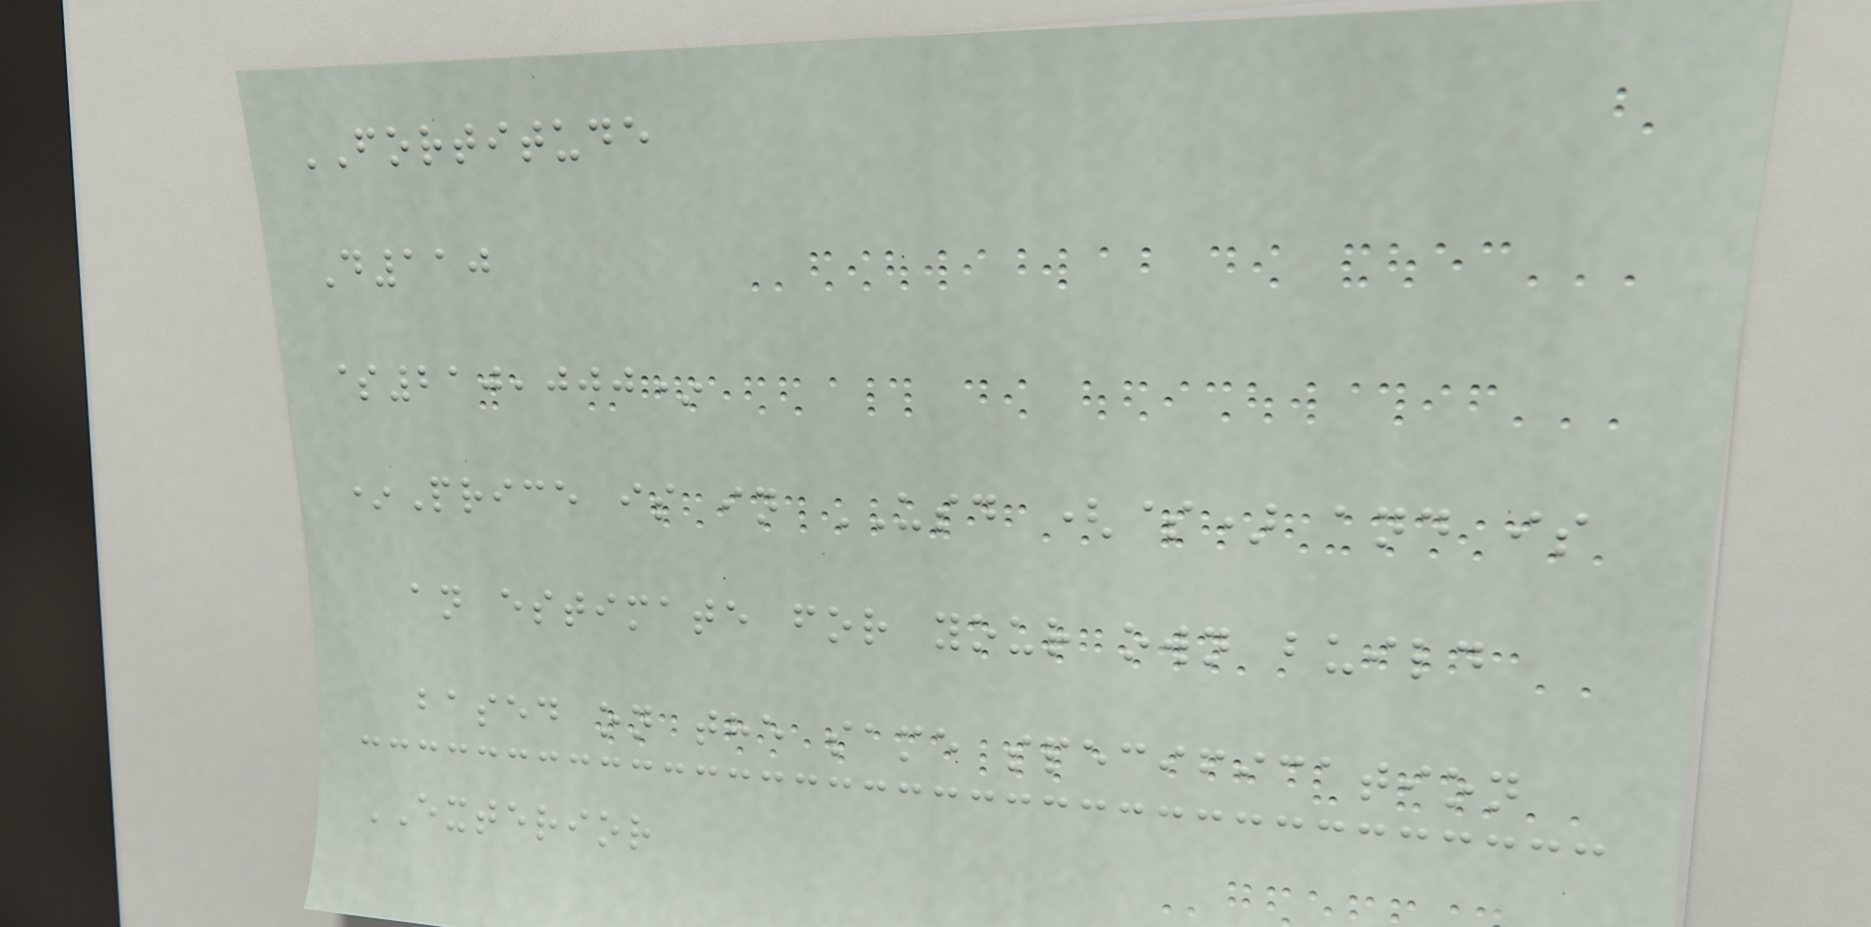FORTITUDE
D110
$210,000*
*Price is in USD ($) and is
an estimate for your own build
based on the same specification
EXTERIOR
